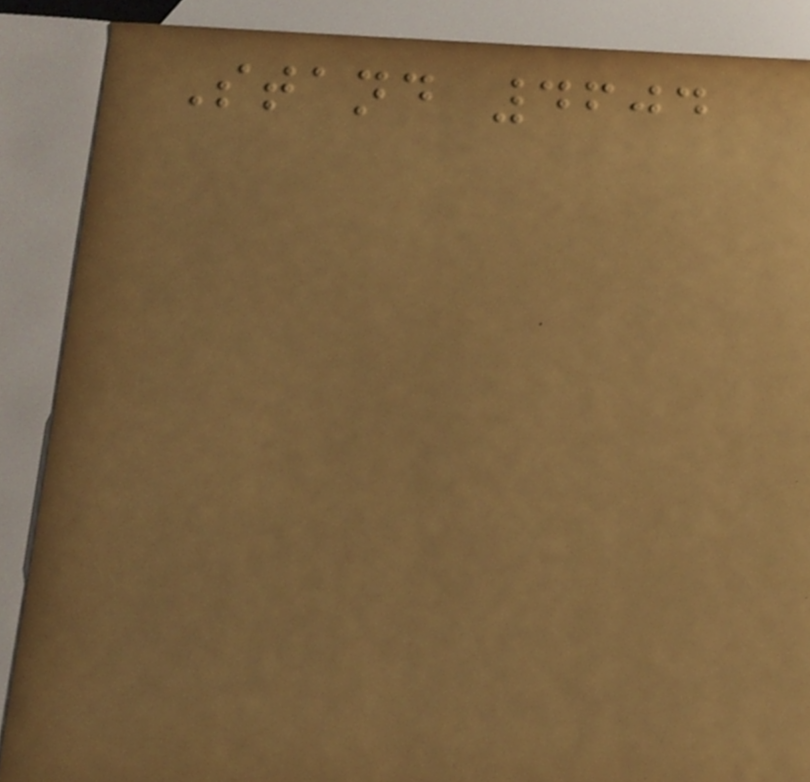Stand 4604
